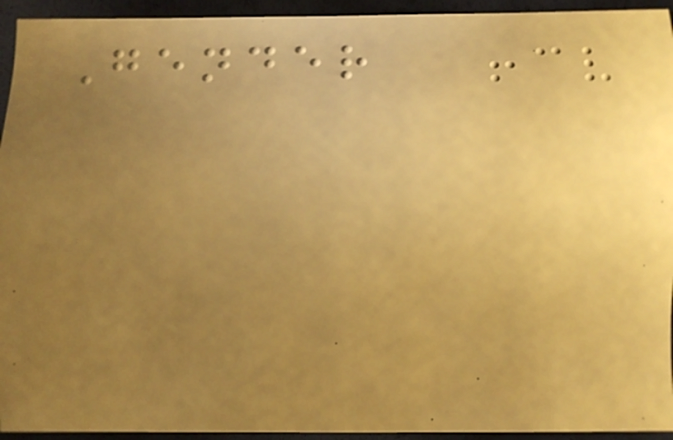Gender
